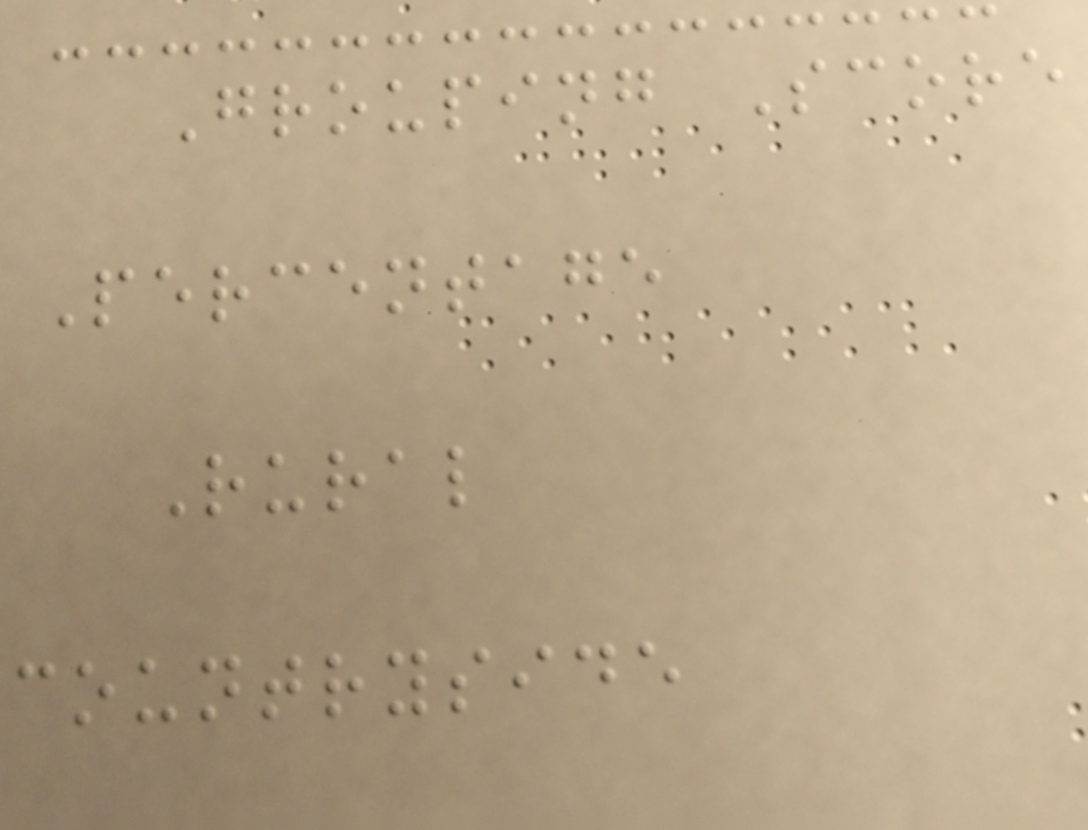Grouping Score
Percentage
Rural
countryside
